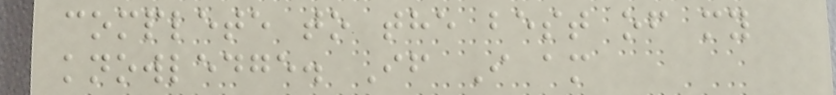complete to the best of my
knowledge. If I am
